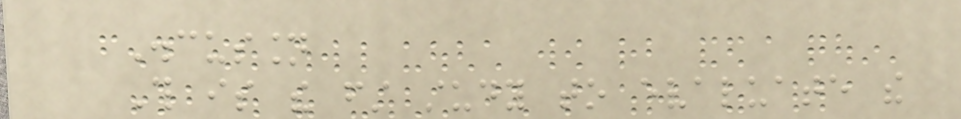Discussion
This is the first study to evaluate the
